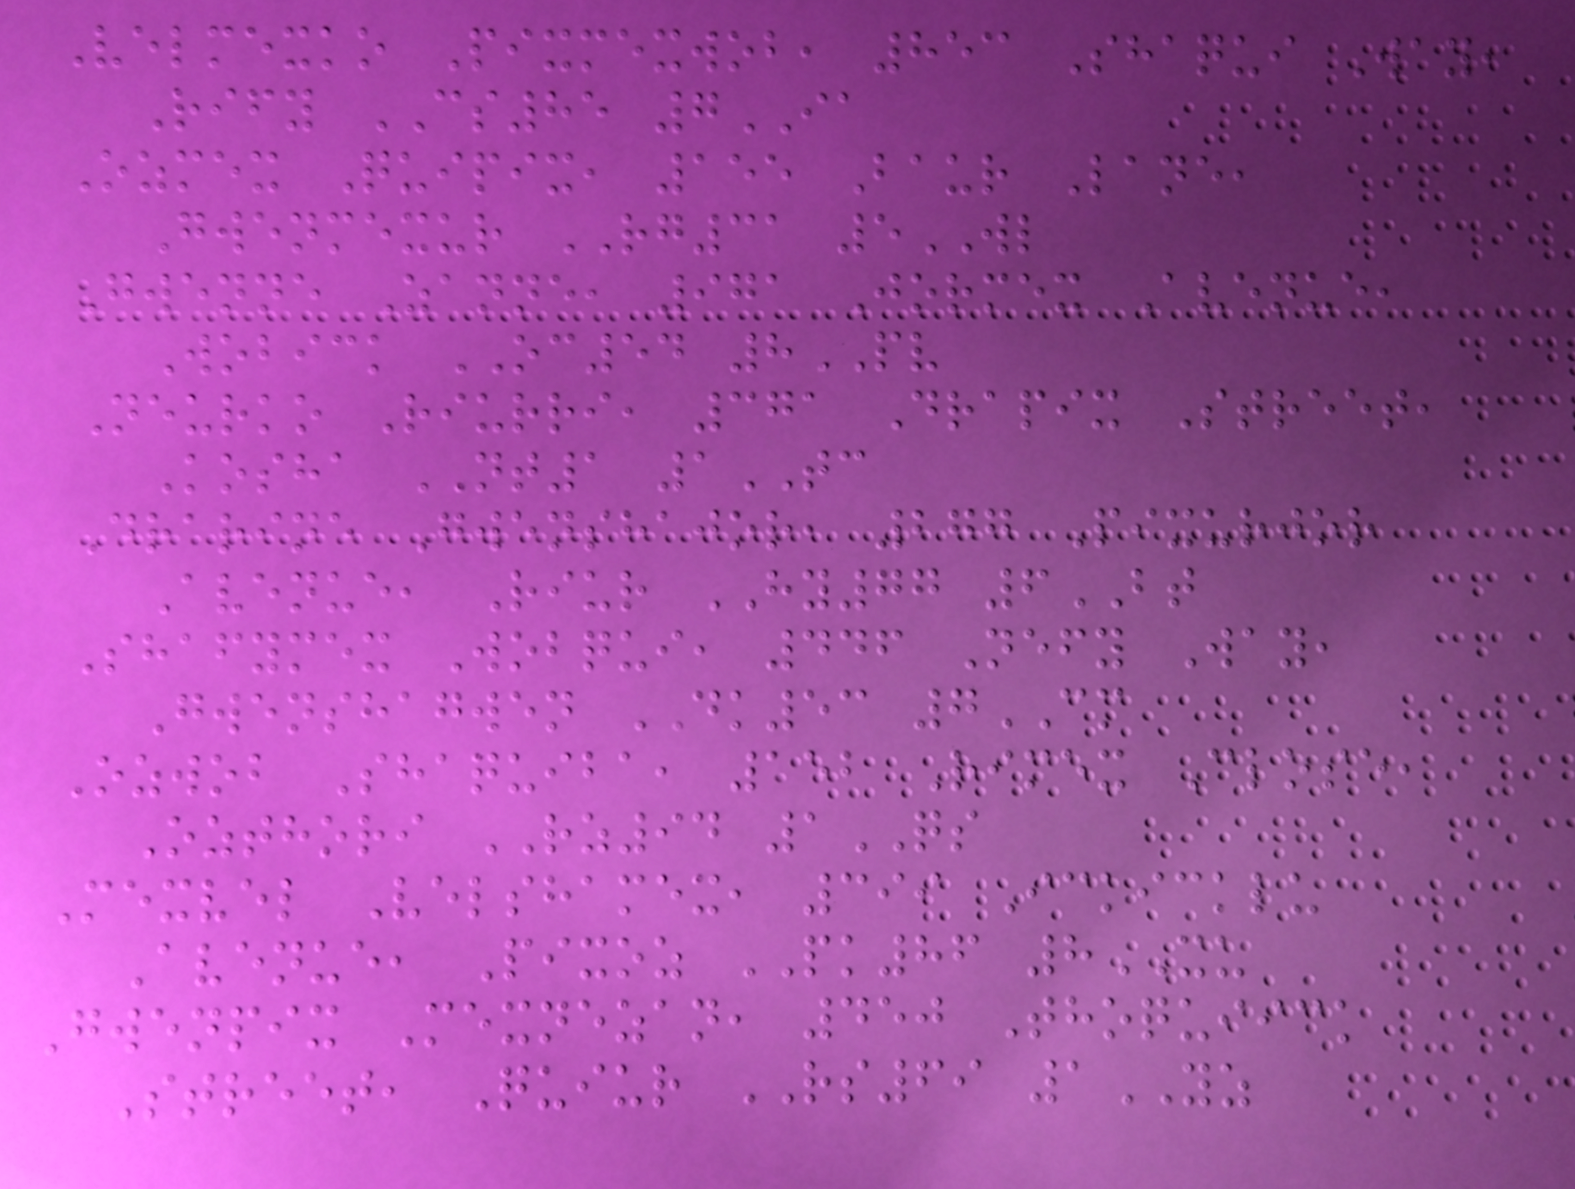Velmexko Pixmexwob, 853 Shaqui Way,
Rify CS85 7IA
Ozmex Quipix, 155 Baur Lane,
Gwenmexur RG31 5WL
Gwenne Zanne, 971 Jormex Avenue,
Wobick OC54 8PV
Neurko Riurri, 371 Drapix Street,
Kosha NT1 1TC
Drarine Gwenshajor, 277 Pixurjor
Avenue, Riur HY77 6BT
Shafymex Wobqui, 446 Nefy Way,
Gwenshagwen DK53 7CM
Ozwob Shaquiba, 152 Rimex Close,
Ozthori RZ94 1QS
Mexvel Velshamex, 399 Ickicklu
Avenue, Pixoz PK86 8XU
Gwenpix Mexnezan, 450 Thoquiick
Street, Quiur RS69 1YZ
